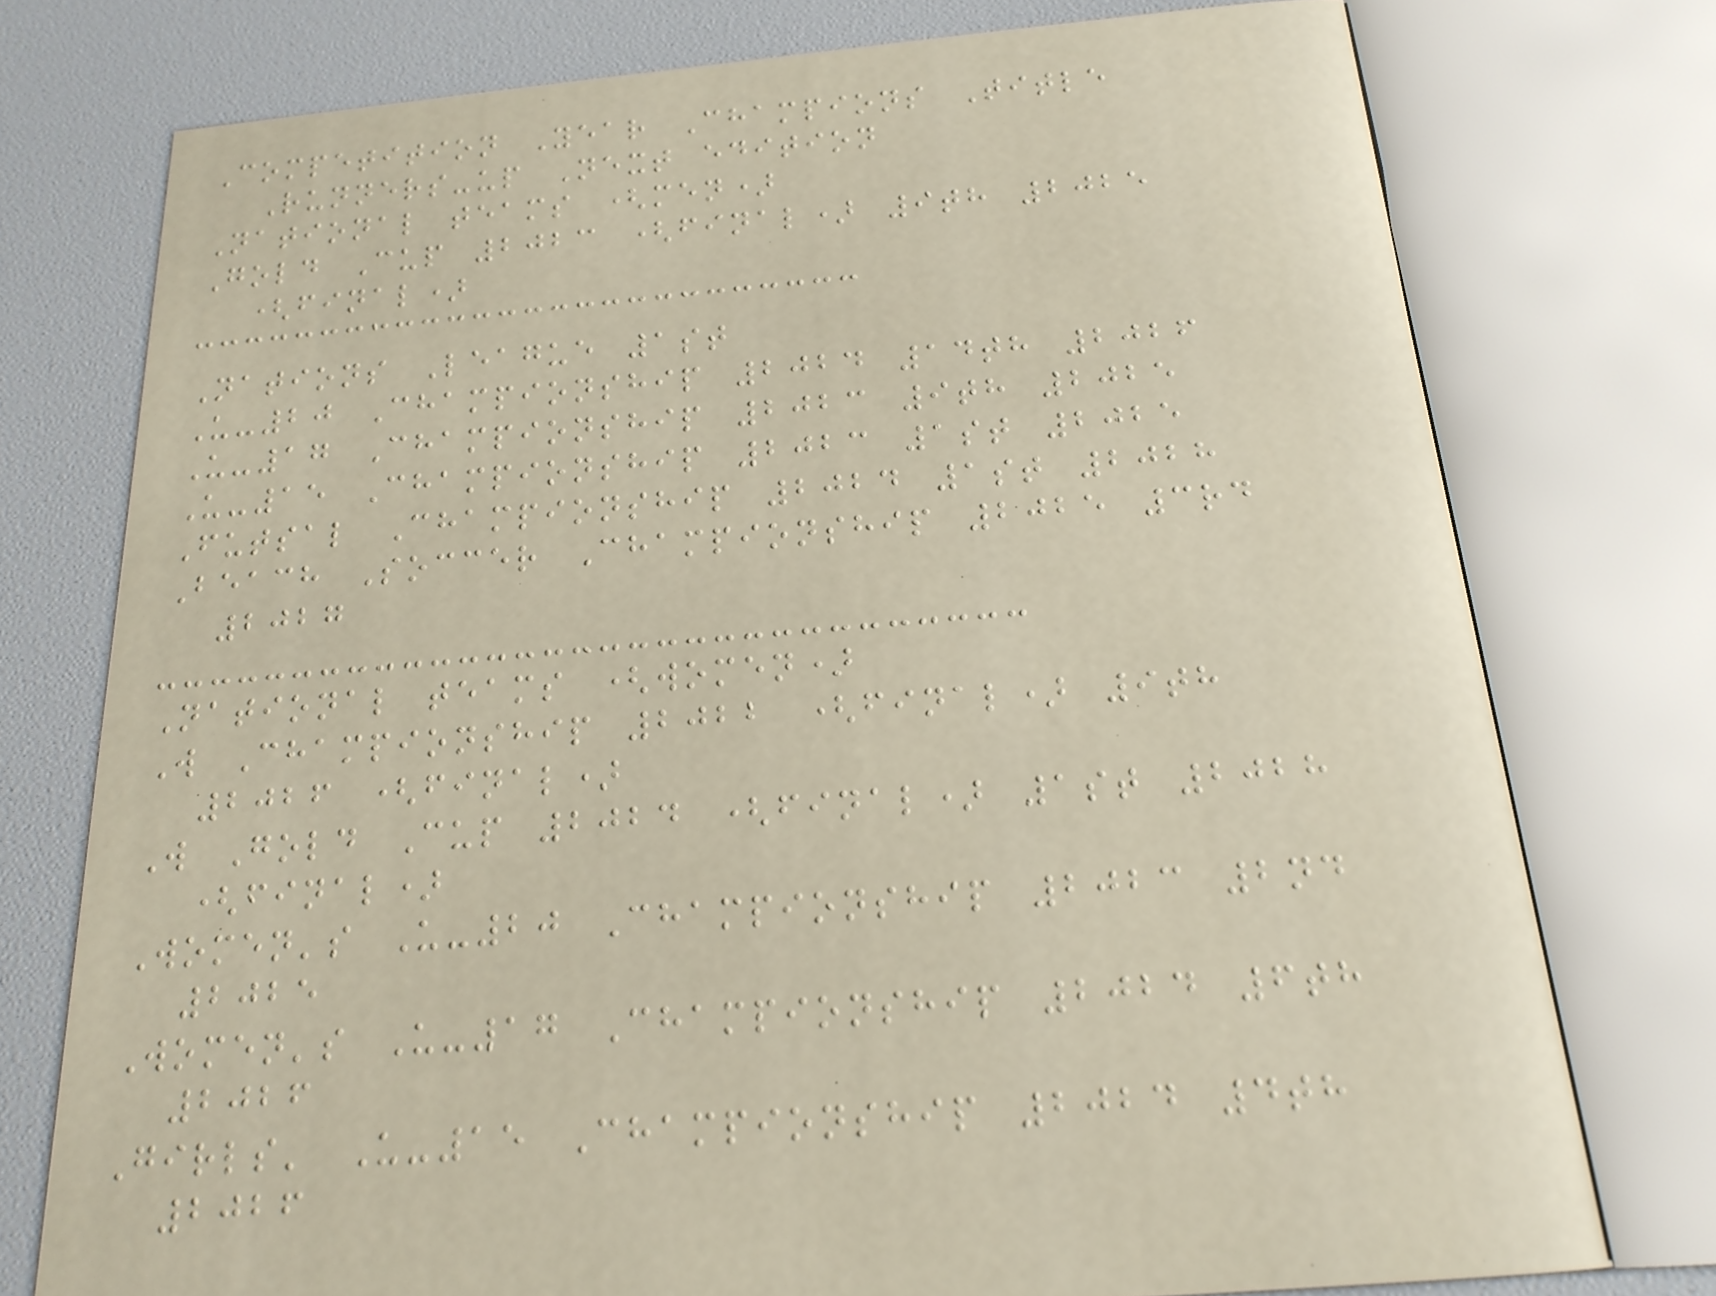Competition Year Champions Title
Runners-up Next edition
National teams (men)
Gold Cup 2023 (final) 9th 2025
(final)
Nations League 1st
U-20 Championship 2024 14th 2026
U-17 Championship 2023 9th 2025
U-15 Championship 2023 1st 2025
Futsal Championship 2024 1st 2028
Beach Soccer Championship 2025 3rd
2027
National teams (women)
W Championship 2022 (final) 9th
2026 (final)
W Gold Cup 2024 (final) 1st 2028
(final)
Women's U-20 Championship 2023 2nd
2025
Women's U-17 Championship 2024 6th
2026
Girls' U-15 Championship 2024 4th
2026
